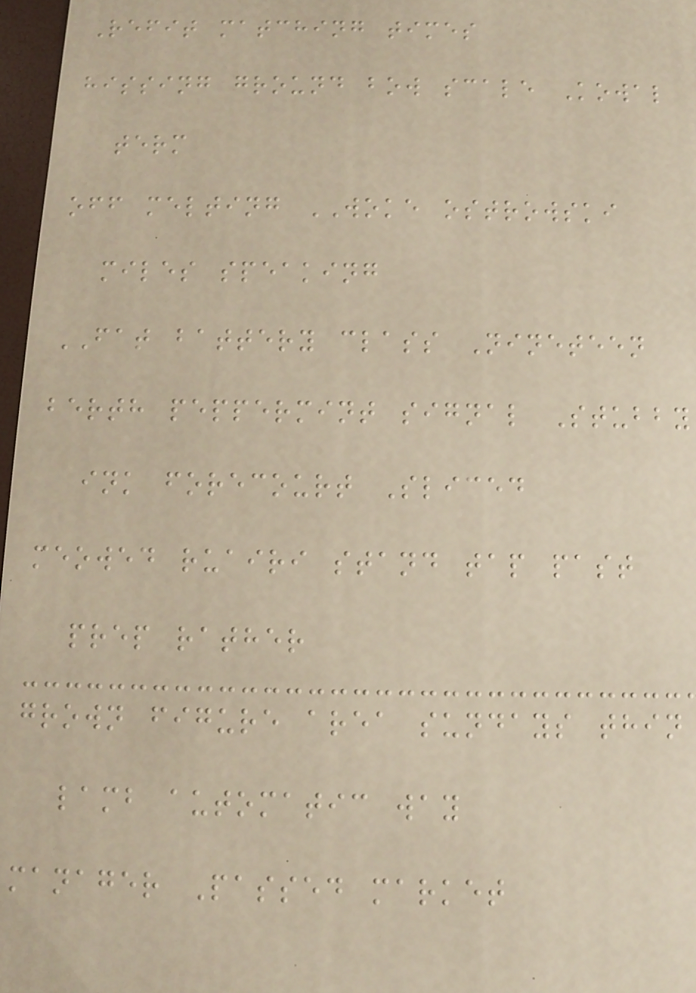Refit matching times
hissing ground bow scale Kowal
term
off melting WOKE ostrowski
miles speaking
FAT battery class Nineteen
berth peppermint signal Stubby
ink forecourt Sliced
meowed ruairi stand tap past
prep rather
grown figure area sundays thin
lamb automatic way
manager Passed market
